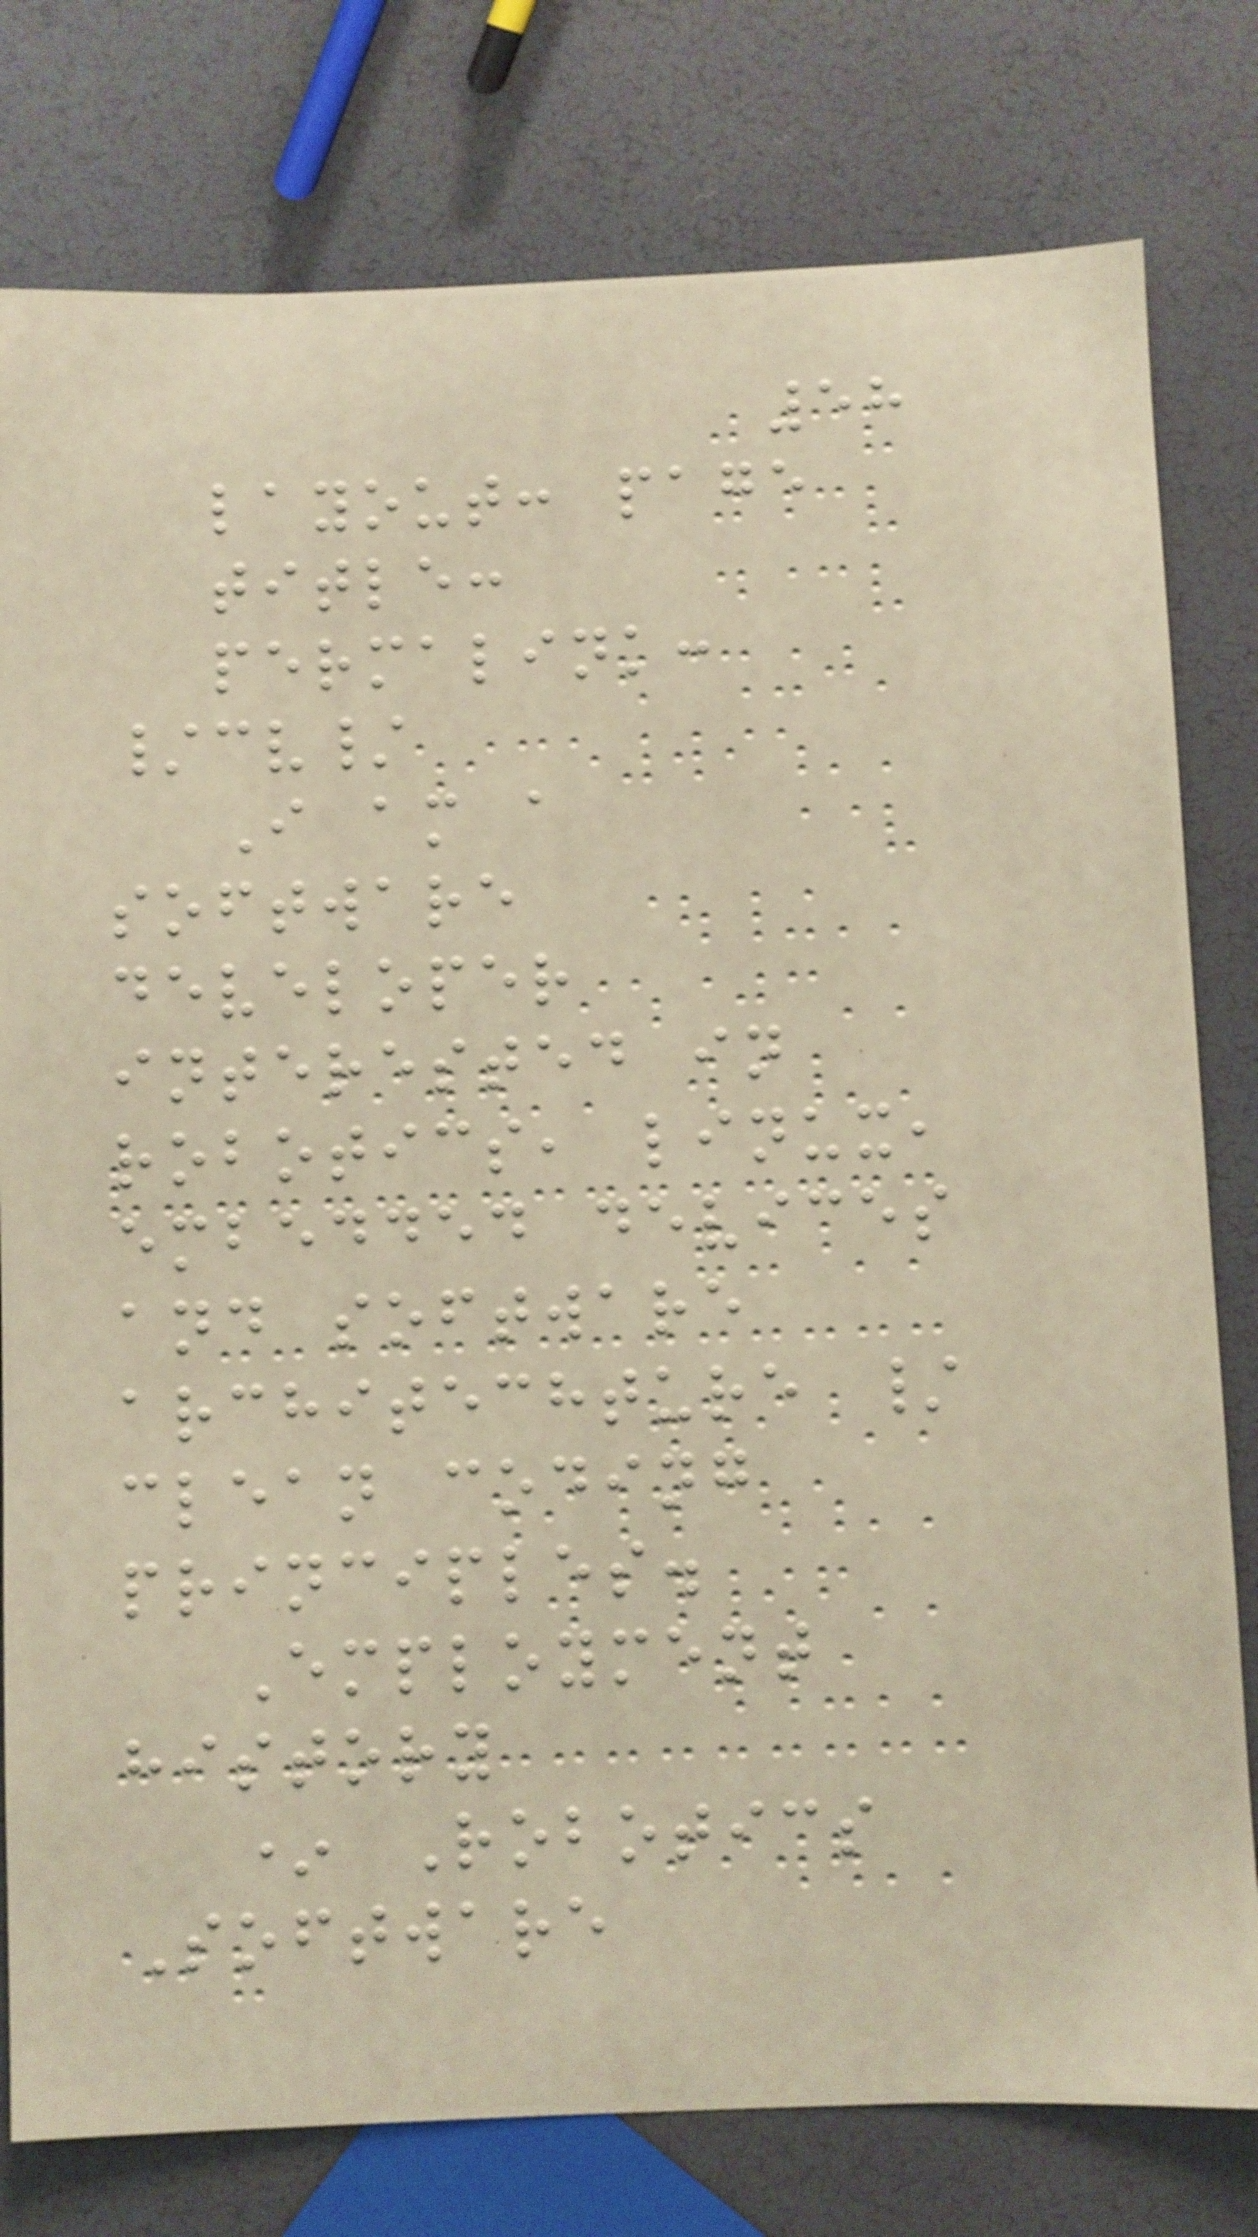58
layout: page
title:
permalink:
/cv/
I am a
software
developer
interested in
robotics, linux,
embedded devices
and software
architechture /
clean coding
principles.
Employment
history
* Robotics
Software
